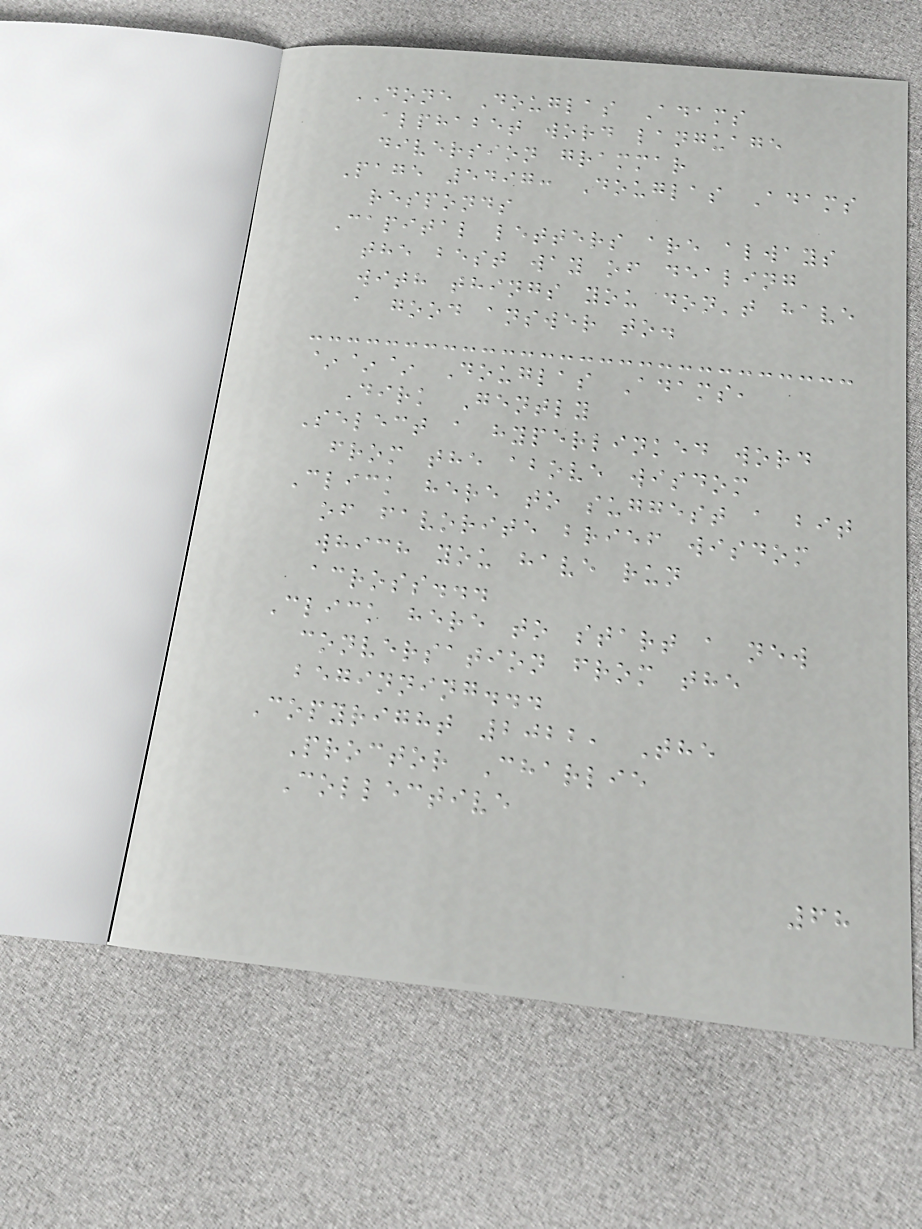DONE Douglas Adams
alphabet word language
diversion grammar
Page 5497: Douglas Adams
responds
Capital letters are always
the best way of dealing
with things you don't have
a good answer to.
~~~ Douglas Adams,
Dirk Gently
Select a hyperlinked word
from the above wisdom
Click here to suggest a bit
of favorite brief wisdom
which you have run
across...
Click here to start a new
conversation from the
beginning...
Copyright 2022, The
Proctor Charlie
Collective
68
